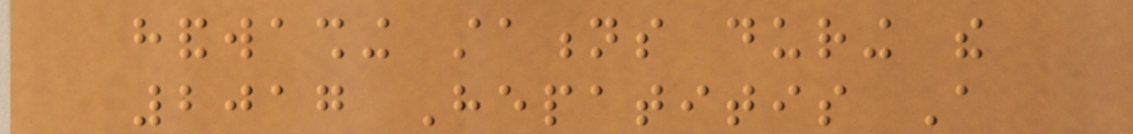handwashing stations during the
2017 Hepatitis A
